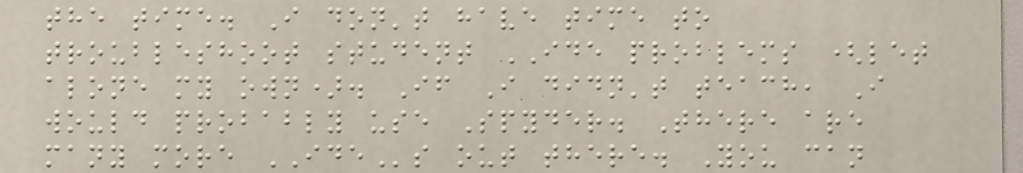the time. I don't have time to
troubleshoot student IDE problems (let
alone my own). If I didn't teach, I
would probably use Spyder. There are
many more IDEs out there. You can
